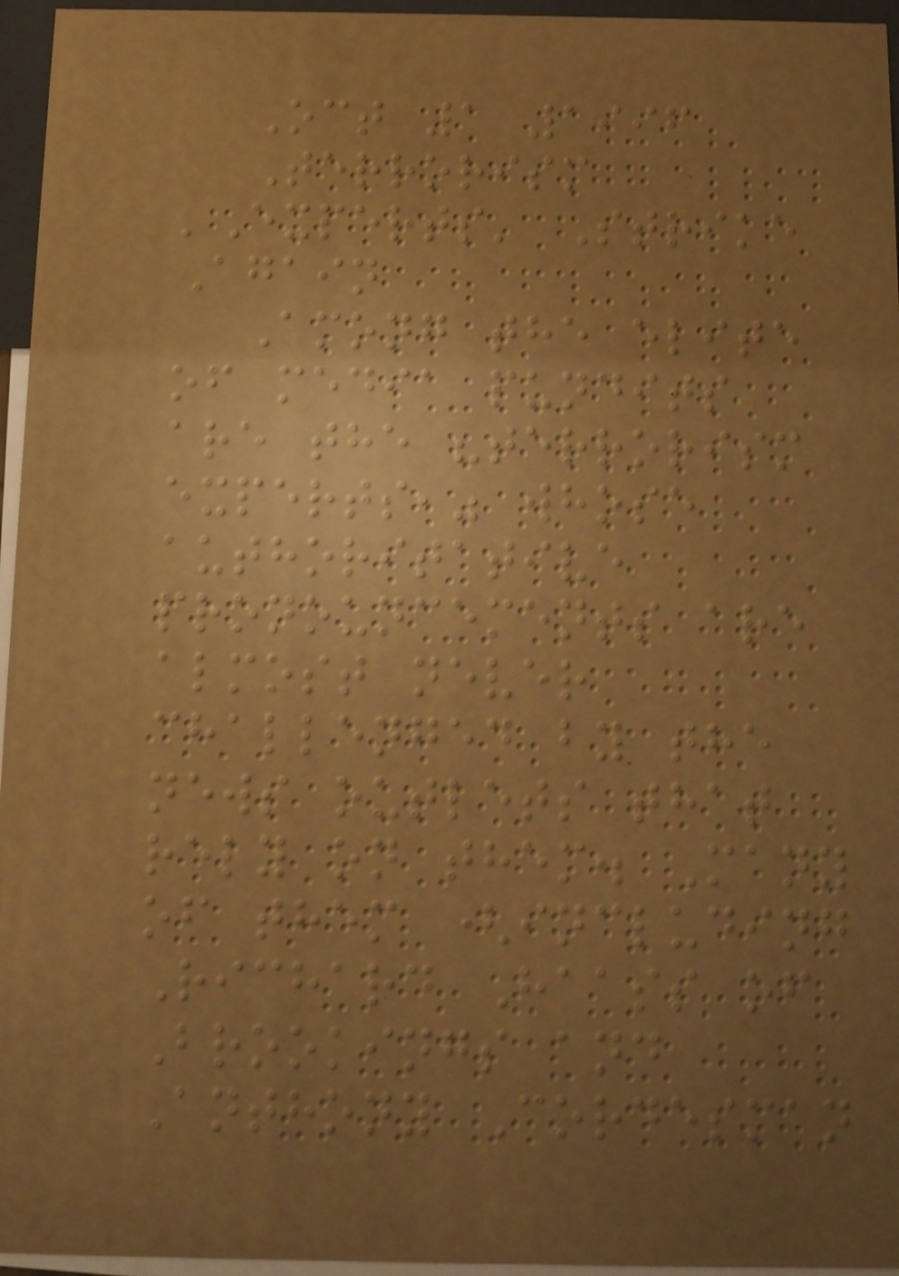Oct 1 1996
Terrorism
'Experts' Strike
Again
Among the elite
of media pundits
are the "terrorism
experts," whose
authoritative
pronouncements are
almost never
challenged by the
news outlets that
rely on them. Many
of them (including
Richard Haass of
Brookings and
Anthony Cordesman
